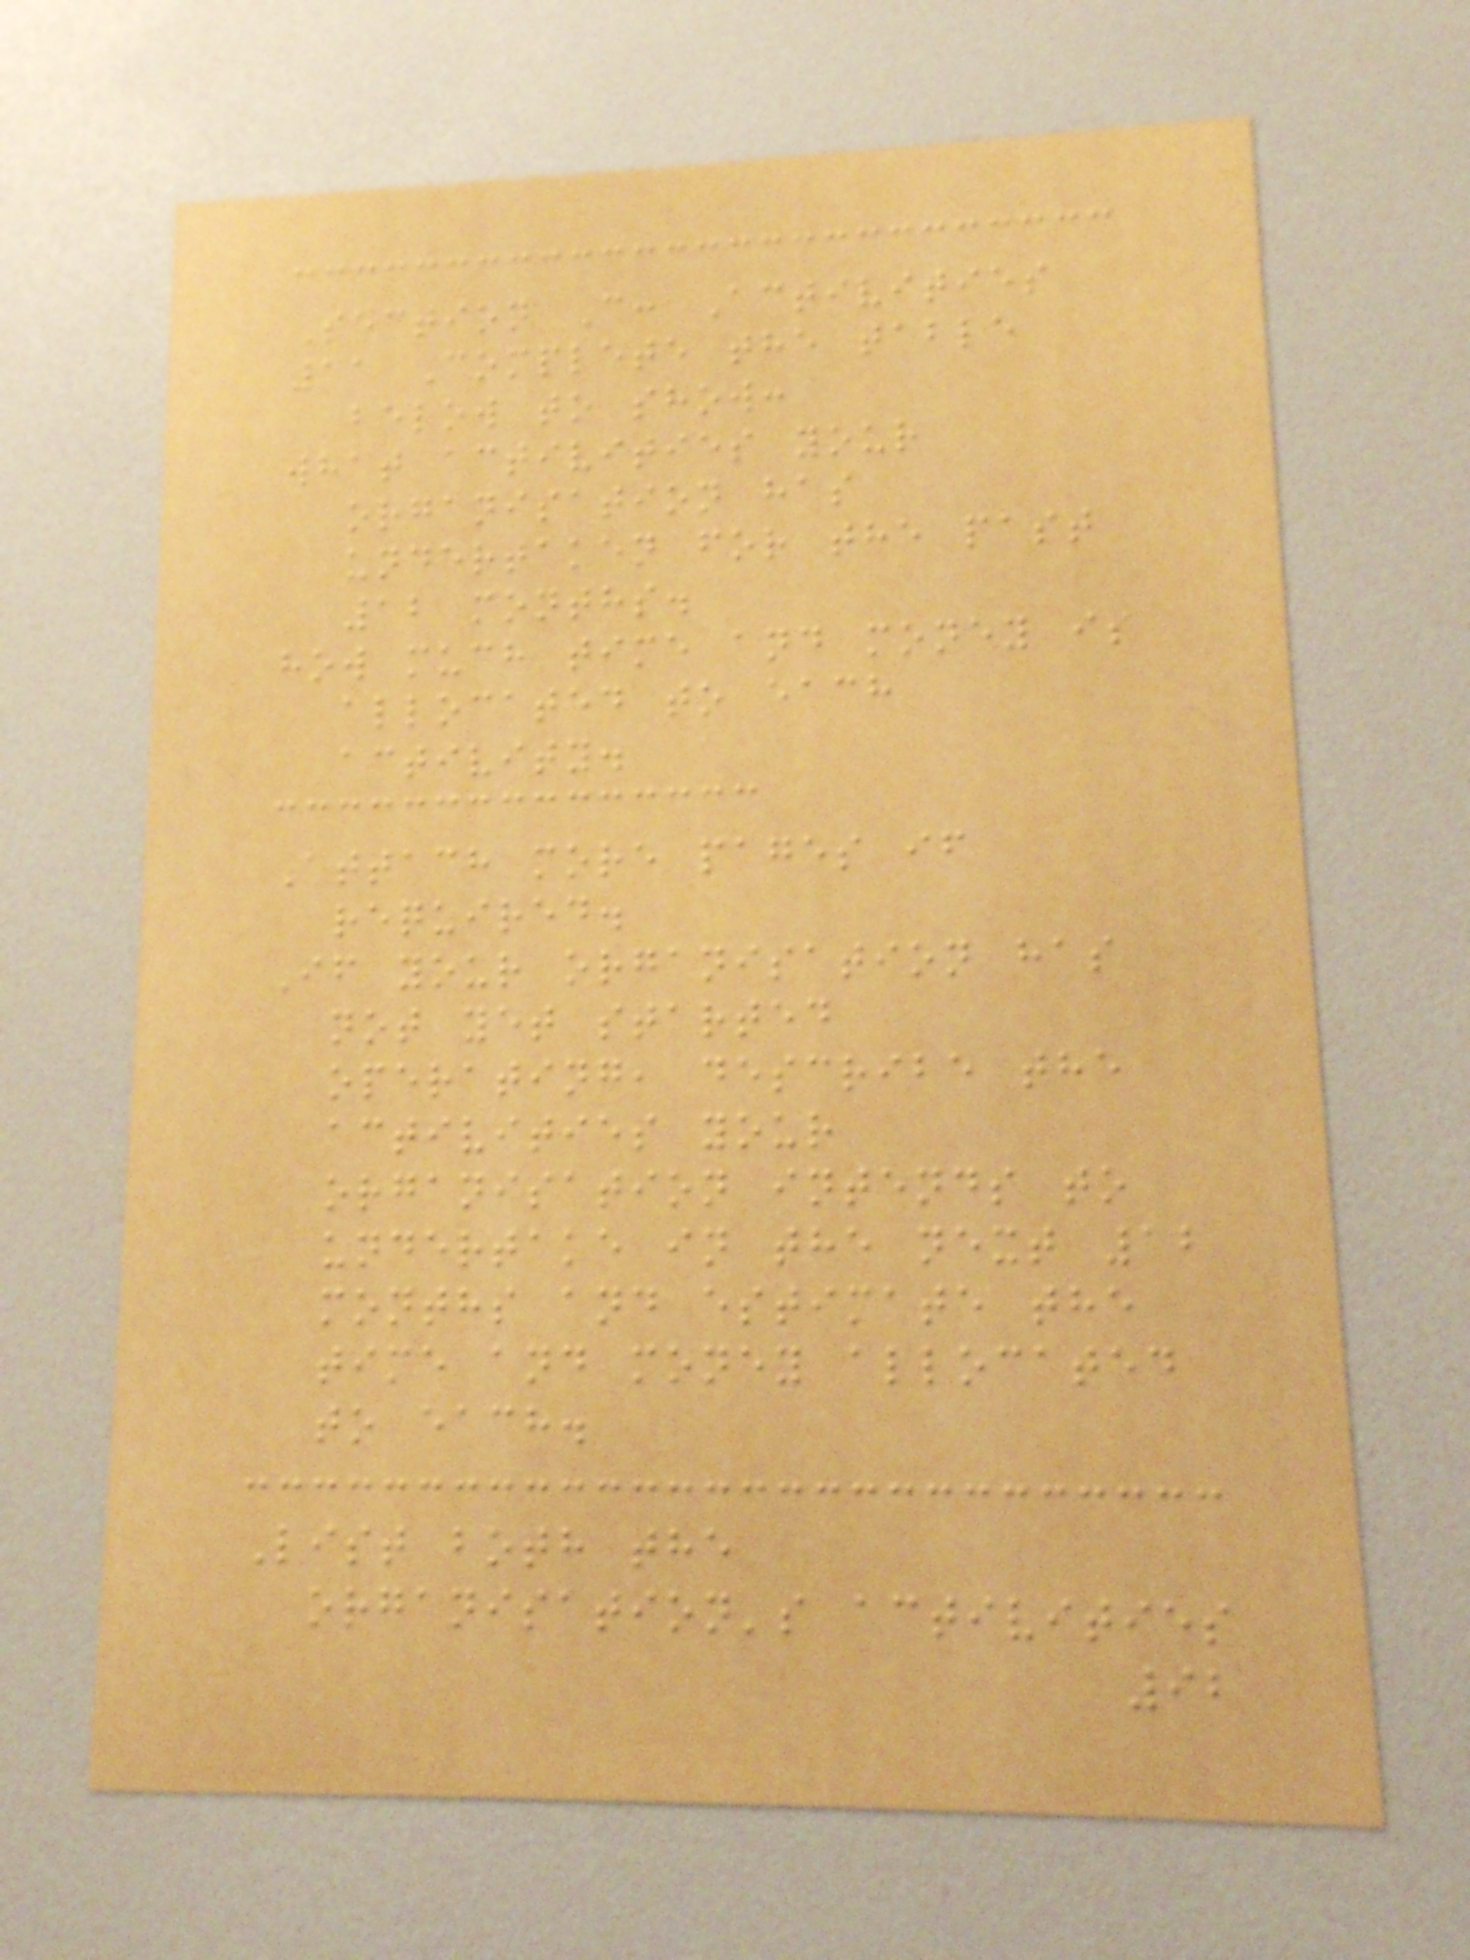Section C: Activities
11 Complete the table
below to show:
what activities your
organisation has
undertaken for the past
12 months.
how much time and money is
allocated to each
activity.
Attach more pages if
required.
If your organisation has
not yet started
operating, describe the
activities your
organisation intends to
undertake in the next 12
months and estimate the
time and money allocated
to each.
List both the
organisation's activities
92
